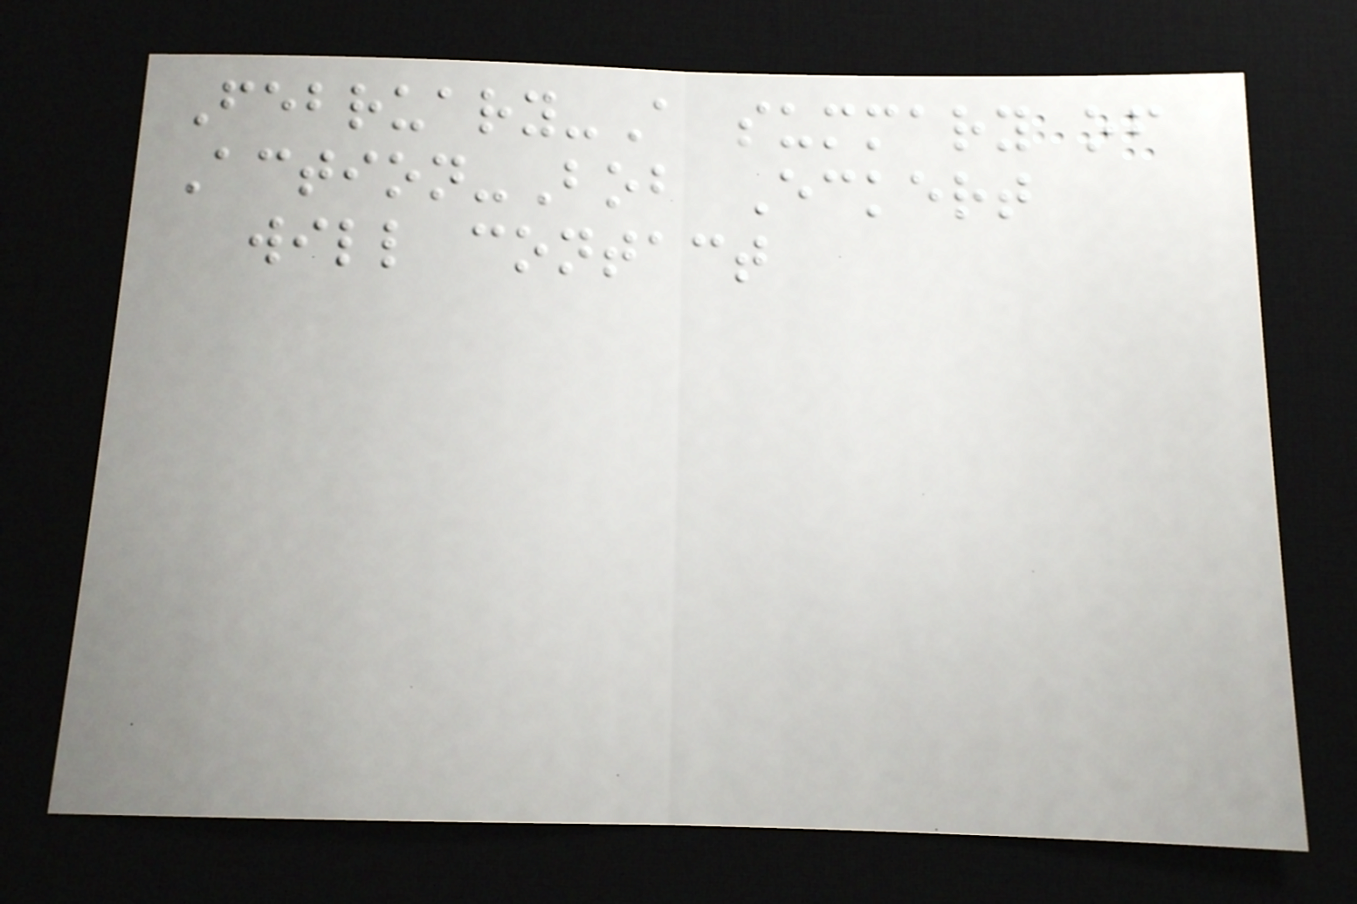February-A summary of
Action-Bob Eckert
will contact
